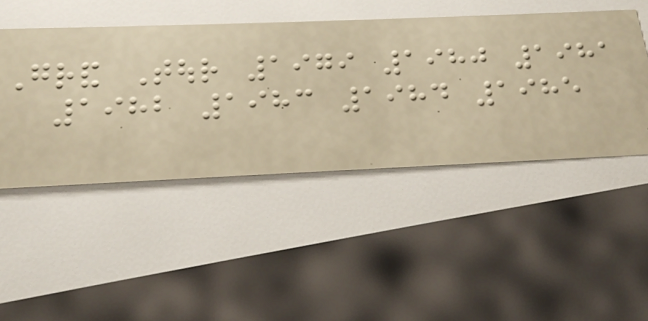Grand Tour 1979 1980 1981
1982 1983 1984 1985
